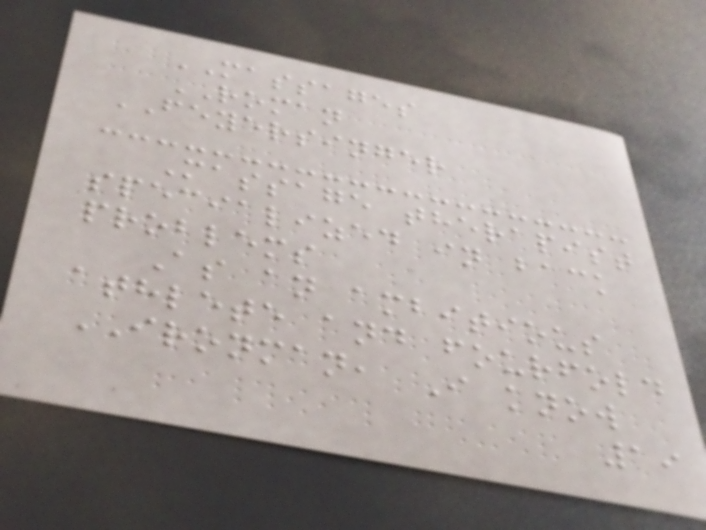MASSAGES
ROMAN
FEYERSINGER
Massage therapist
specialized in back
problems
As an ambitious
athlete and fourfold
IRONMAN, I know
19
